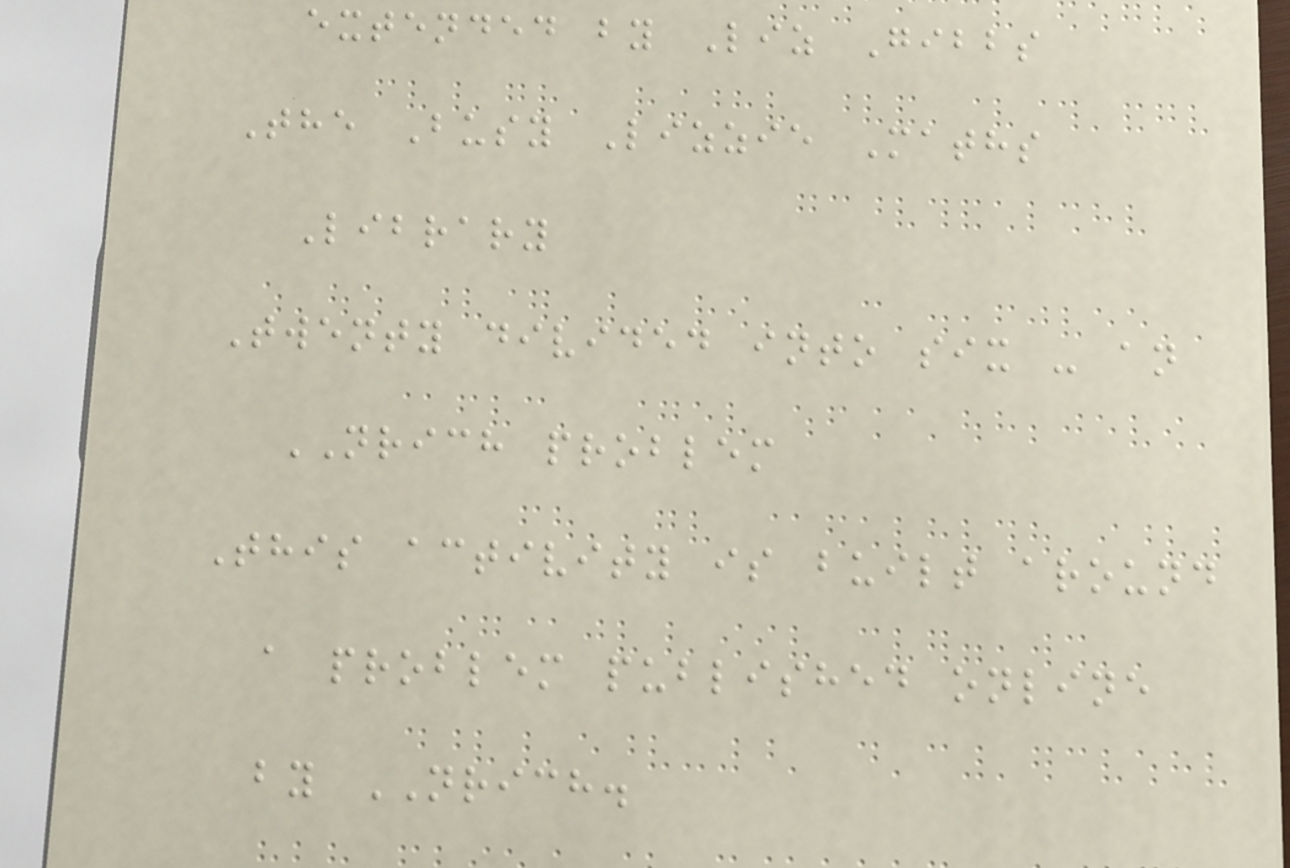extended by Liz Gibbs
The Busy Lizzie Maths
Library
Twenty divided into six - an
NRICH problem
This activity is built around
a problem published online
by NRICH.
